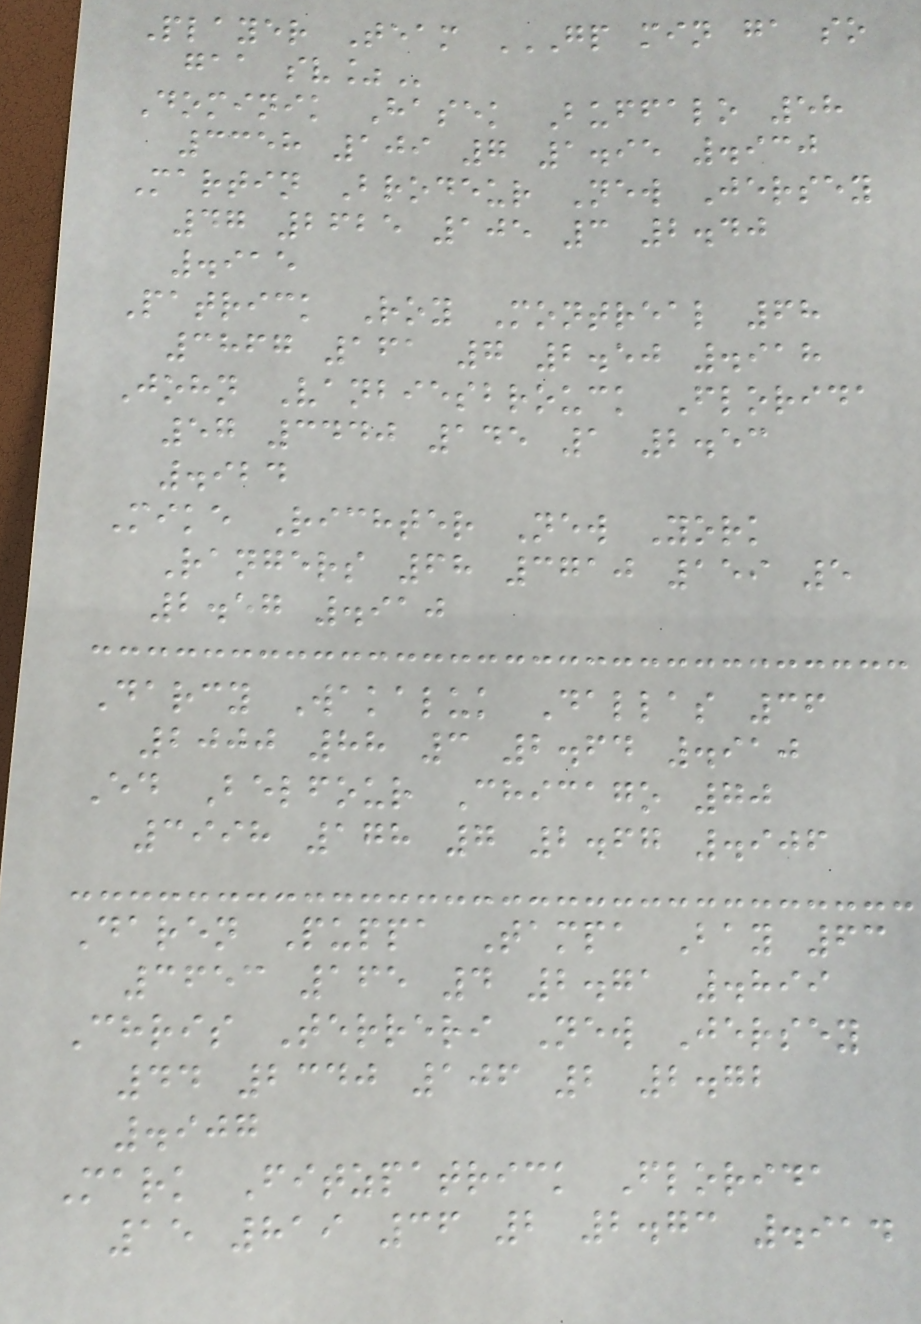Player Team GP MIN GA SO
GAA SV%
Dominik Hasek Buffalo 58
3358 109 7 1.95 .930
Martin Brodeur New Jersey
47 2625 105 3 2.40
.915
Patrick Roy Montreal 68
3867 161 7 2.50 .918
John Vanbiesbrouck Florida
57 3440 145 1 2.53
.924
Mike Richter New York
Rangers 68 3710 159 5
2.57 .910
Darcy Wakaluk Dallas 36
2000 88 3 2.64 .910
Ed Belfour Chicago 70
3998 178 7 2.67 .906
Daren Puppa Tampa Bay 63
3653 165 4 2.71 .899
Chris Terreri New Jersey
44 2340 106 2 2.72
.907
Mark Fitzpatrick Florida
15 819 36 2 2.73 .914
